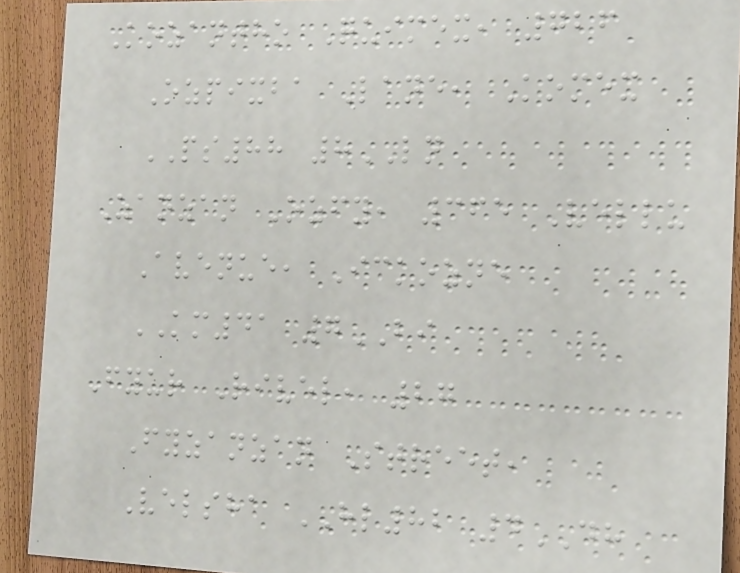Kozantho Quimex, 726
Ozpixba Lane, Komex
PS88 8LN
Zanzan Ozfy, 365 Vellu
Avenue, Ickozne
KM41 7BI
Fyur Rivel, 27
Fyzanzan Street,
Velsha HL82 4DH
